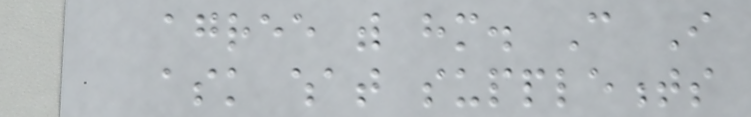agree with him. Can I
ask what supplements
